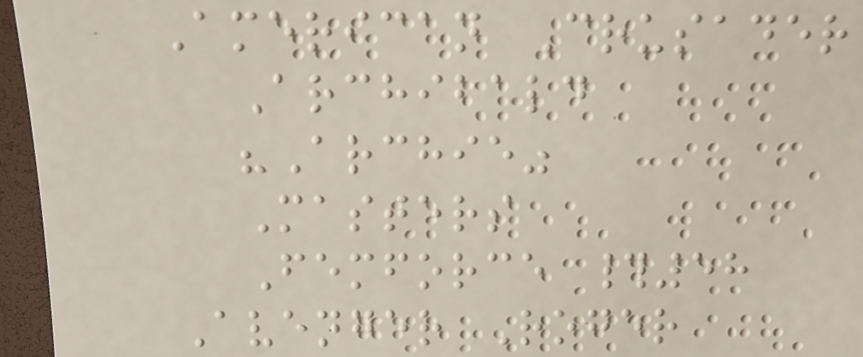American Crusader
Archibald
"Archie"
Masters
Femforce #58
Avenger Roger
